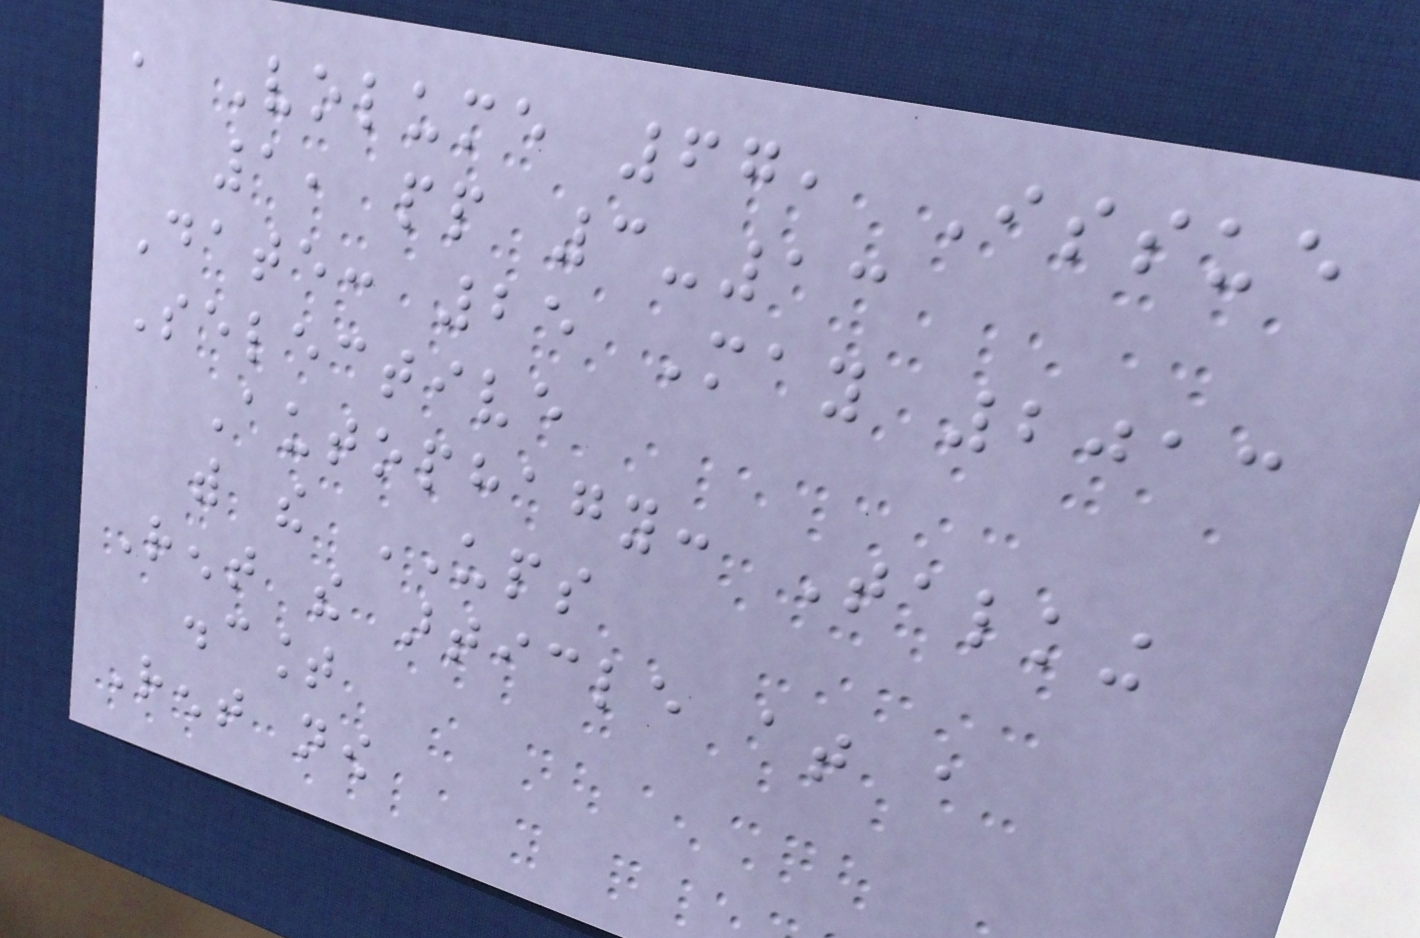, Volume 67, Issue
1, pp 3-13
Date: 25 May 2013
Selective
Autophagy: Talking
with the UPS
Rent the article at a
discount
Rent now
